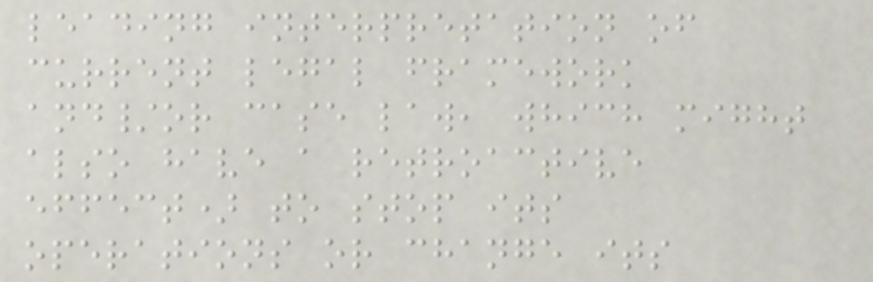leading interpretation of
current legal framework
and/or case law, which might
also have a retroactive
effect) to stop its
operations or change its
